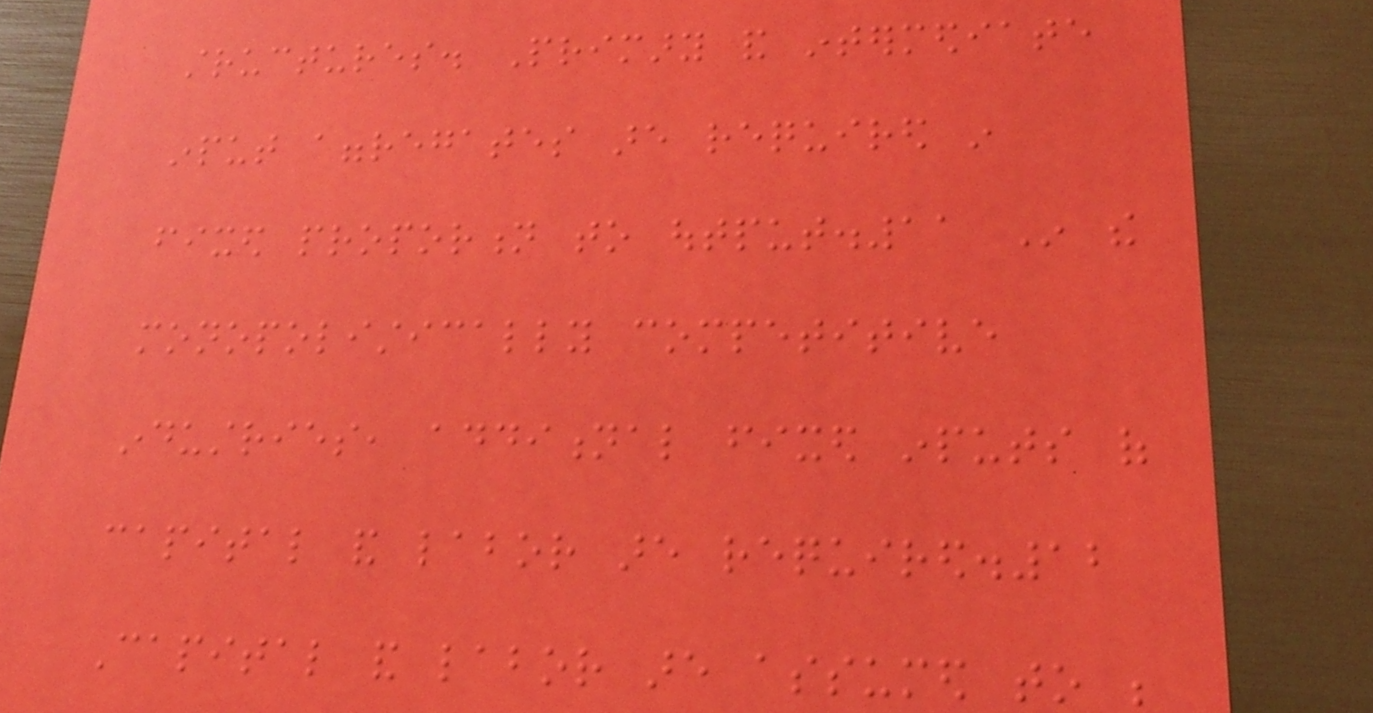structures. Primary and intermediate
input aggregates are required in
fixed proportion to output.11 In the
monopolistically competitive
industries, additional fixed inputs of
capital and labor are required.12
Capital and labor are assumed to be
